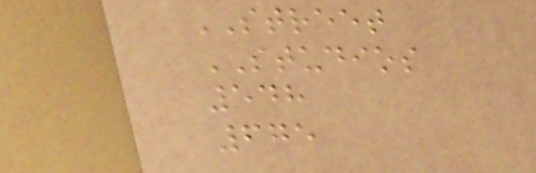STREET
STUDIOS
548
675
